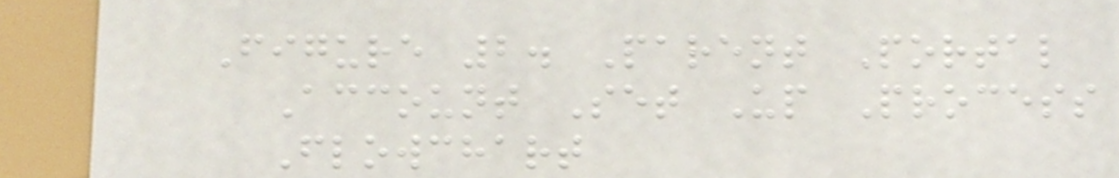Figure 2. Parent Portal
Account Set Up Process
Flowchart
